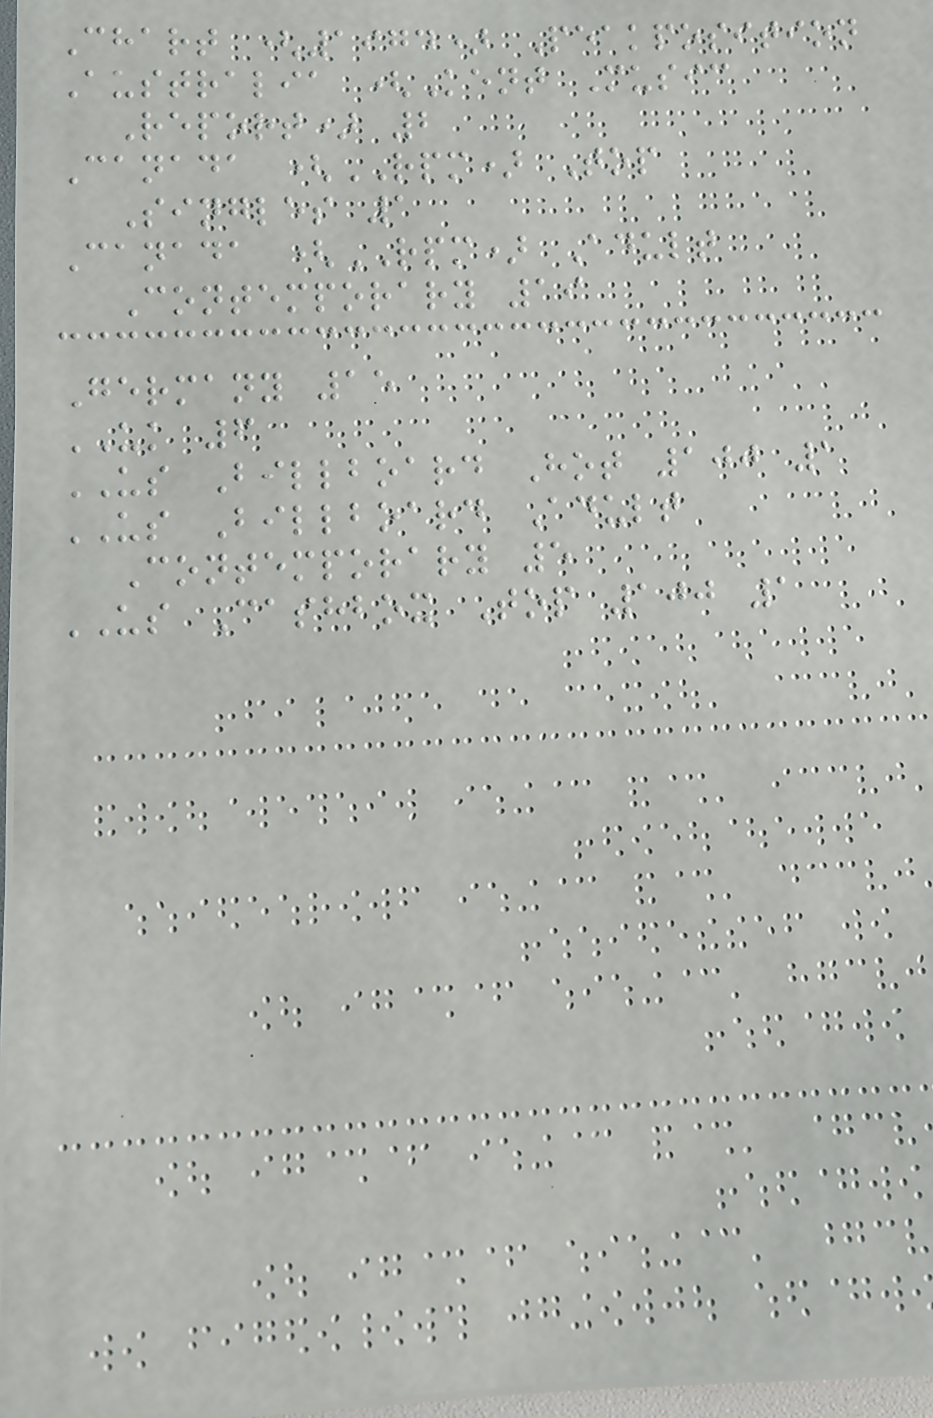Chart (1974) Peakposition
Australia (Kent Music
Report) 2
Canada (RPM) Top
Singles 1
Canada (RPM) Adult
Contemporary 19
Germany 15
UK 6
US Billboard Hot 100 1
US Billboard Adult
Contemporary 5
US Cashbox Top 100 1
